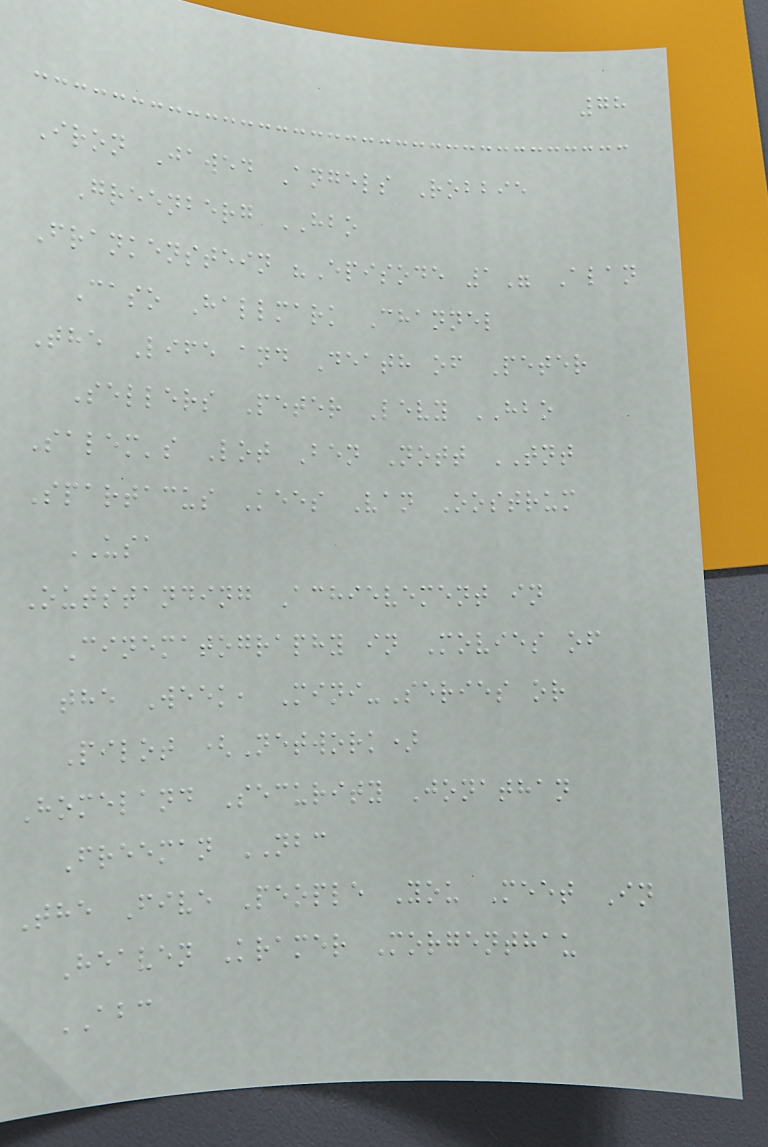78
Iron Jawed Angels Robbie
Greenberg HBO
Frankenstein "Episode 1" Alan
Caso Hallmark Channel
The Life and Death of Peter
Sellers Peter Levy HBO
Salem's Lot Ben Nott TNT
Spartacus Kees Van Oostrum
USA
Outstanding Achievement in
Cinematography in Movies of
the Week, Mini-Series or
Pilot (Network)
Homeland Security Jonathan
Freeman NBC
The Five People You Meet In
Heaven Kramer Morgenthau
ABC
